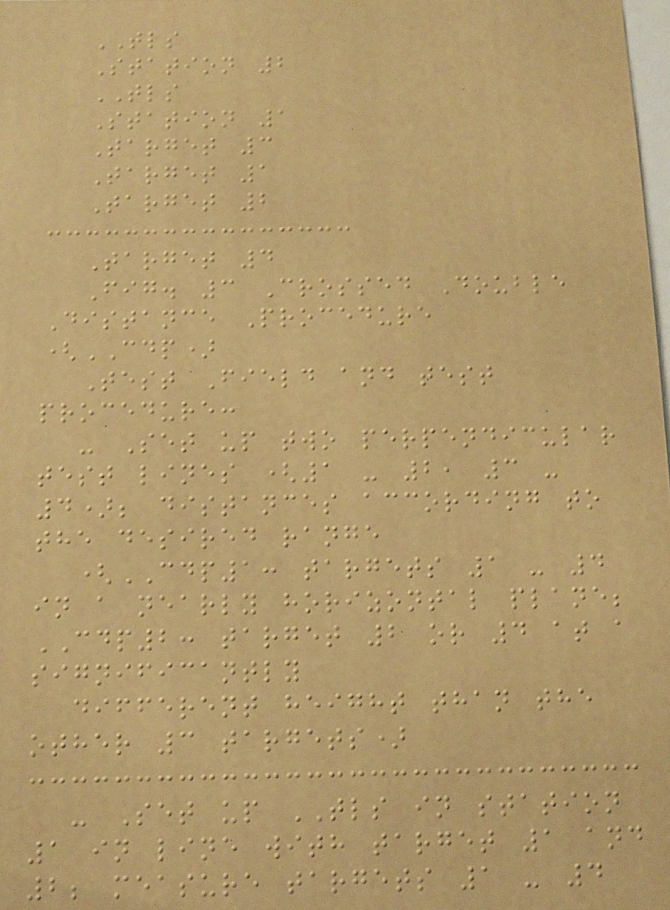TLS
Station 2
TLS
Station 1
Target 3
Target 1
Target 2
Target 4
Fig. 3 Crossed Double
Distance Procedure
(CDP)
Test Field and test
procedure:
- Set up two perpendicular
test lines (1 - 2, 3 -
4); distances according to
the desired range
(CDP1: targets 1 - 4
in a nearly horizontal plane;
CDP2: target 2 or 4 at a
significantly
different height than the
other 3 targets)
- Set up TLS in station
1 in line with target 1 and
2; measure targets 1 - 4
